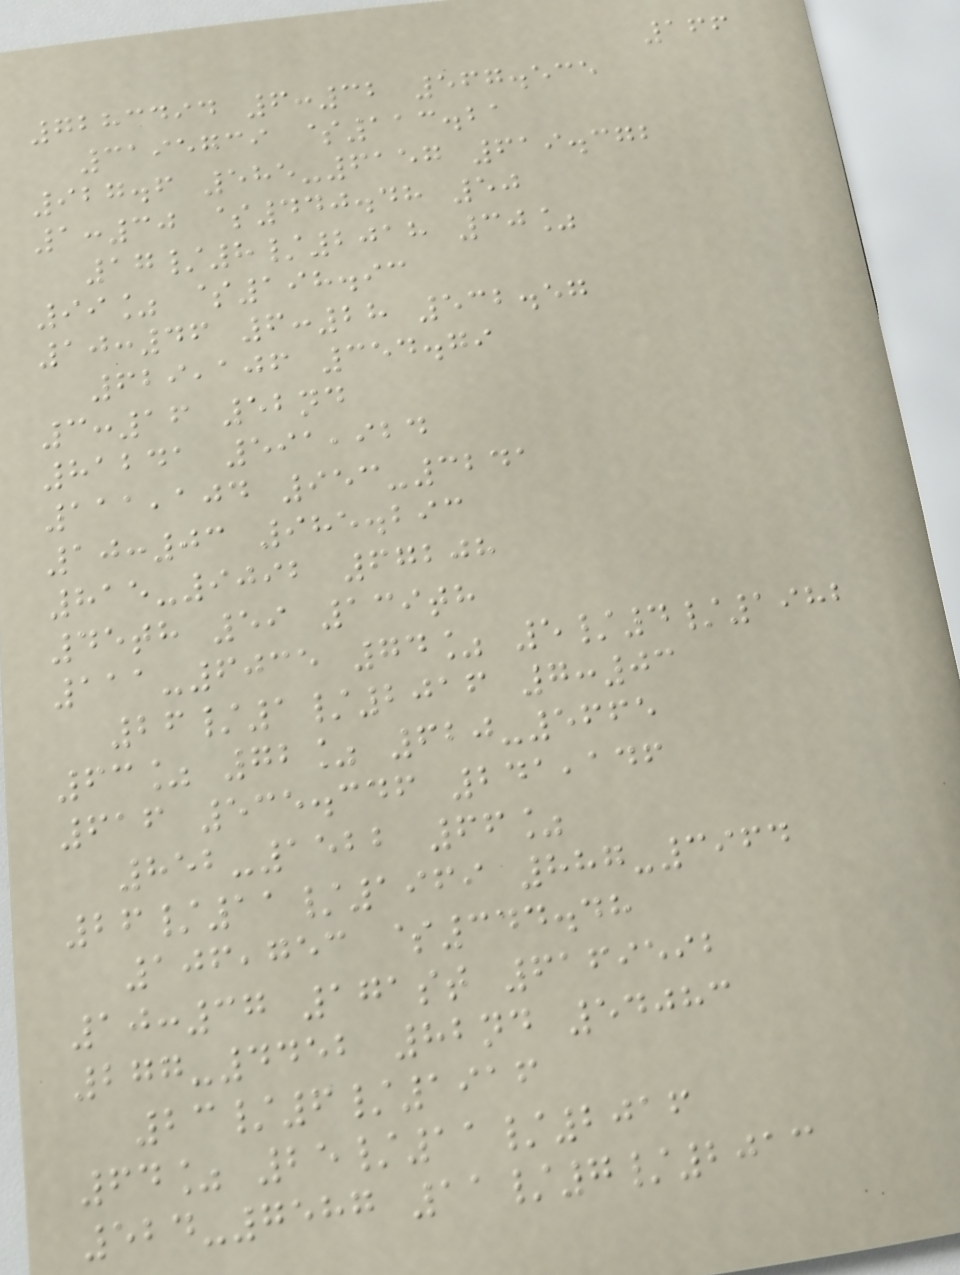166
7283494 6:32 567.535
3195739 $113.21
927.6 585-6157 619.372
1:30 $440.48 50
17/8/2018 30%
99% $198.93
10:46 6:28 532.57
629,106 354.79
3:16 52nd
81241 591,924
111,104 953-3241
10:03 985.293
815-9092 67208
45th 59 139th
111-6035 74% 5/4/1982
26/1/2016 7:03
63% 72% 620-5665
616 535.346 241,146
852-1522 66%
26/11/1969 887-3964
106,753 $344.48
10:37 171st 6169592
277-4452 82nd 54083
23/6/1916
64% 25/11/2016
524-7587 11/7/2013
